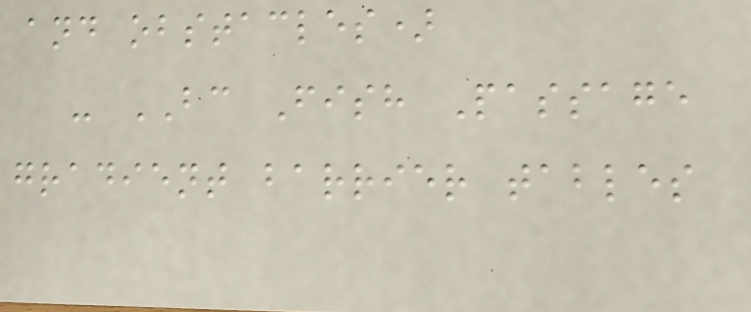and obstacles)
- BC Fish Passage
gradient barrier tables
